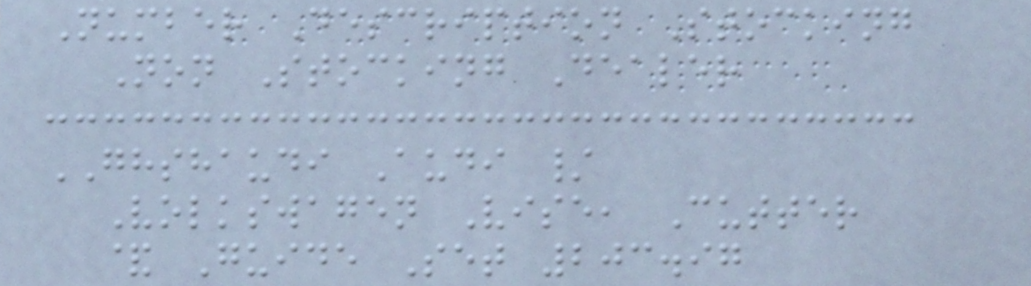Number Description Stocking
Non Stocking Dealer
GHSHAUDI Audi /
Volkswagen Vise, Cutter
& Guide Set 203.97
